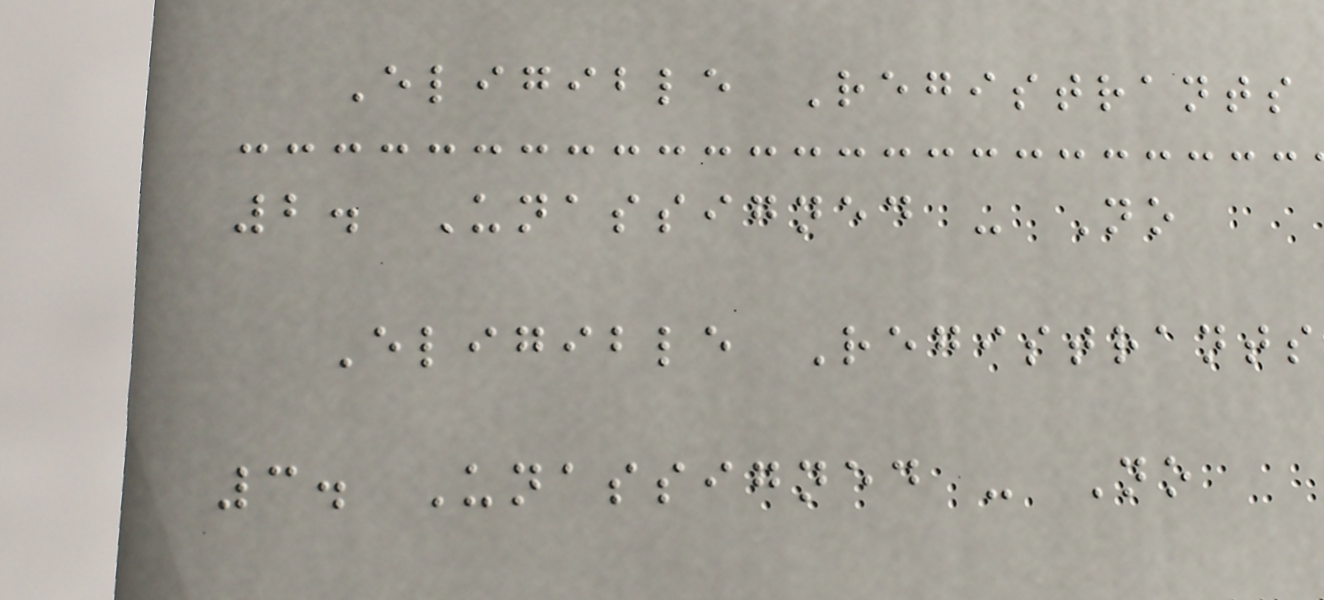Eligible Registrants
2. Unassigned - No
Eligible Registrants
3. Unassigned - No
